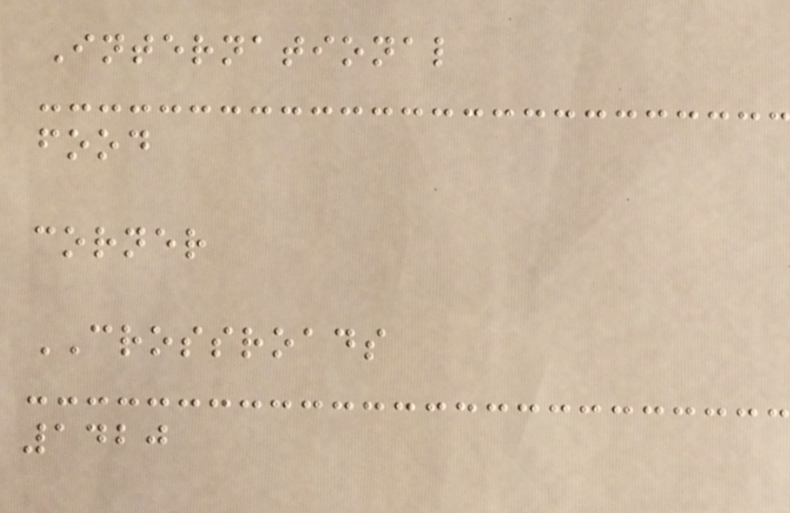International
food
corner
CROSSROADS
1420
